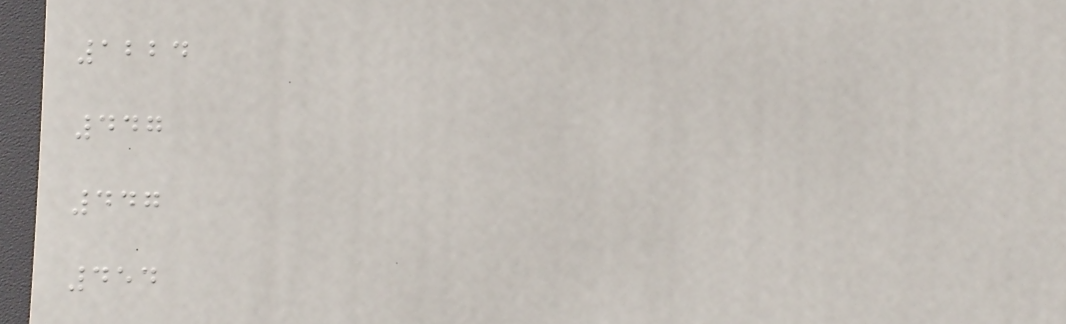1224
447
447
454
